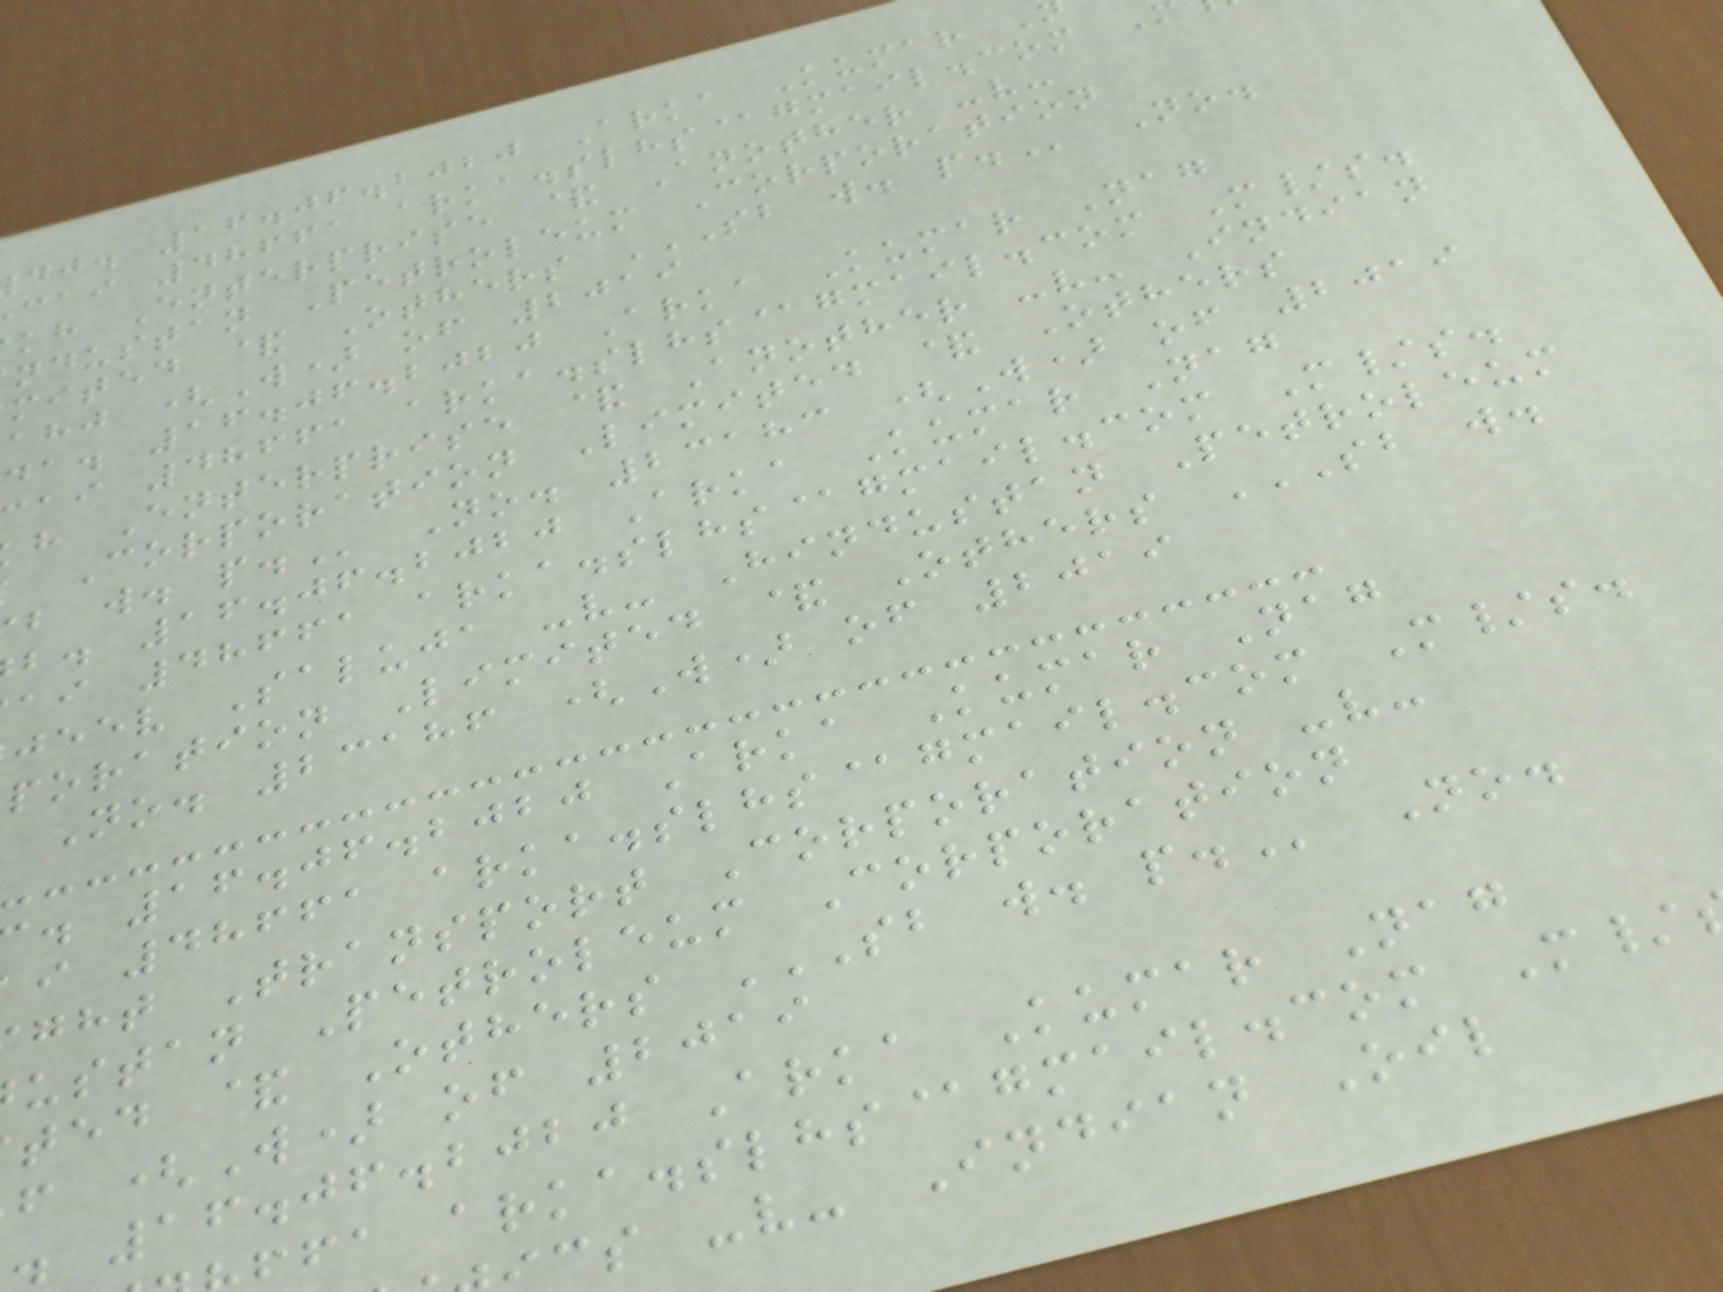dj. 16.06.2020 Arka Kumar
cai 48661 arka.slhs@gmail.com
kh Enterprise & Another -v-
ndustan Petroleum Corporation
mited & Others SB W. P. No.
ahj (W) of 2019
da. 16.06.2020 Arka Kumar Nag
ai 48661 arka.slhs@gmail.com M/s.
h Enterprise & Another -v- Indian
Corporation Limited & Others
b. 16.06.2020 Arka Kumar Nag
ai 48661 arka.slhs@gmail.com M/s.
jeev Saluja -v- Hindustan Petroleum
No. 23186 (W) of 2019
. 16.06.2020 Arka Kumar Nag
i 48661 arka.slhs@gmail.com M/s.
ght Transport Corporation -v-
ustan Petroleum Corporation
ted & Others SB W. P. No.
f (W) of 2019
. 16.06.2020 Arka Kumar Nag
fa arka.slhs@gmail.com M/
cs -v- Indian Oil
